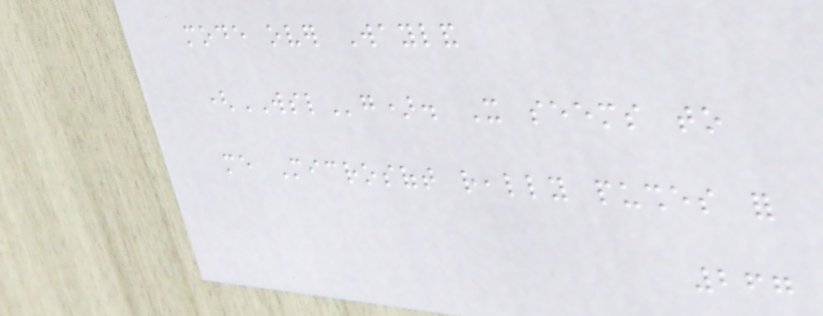mode over Wayland
(WSLg). It seems to
me Microsoft really pushes for
267
